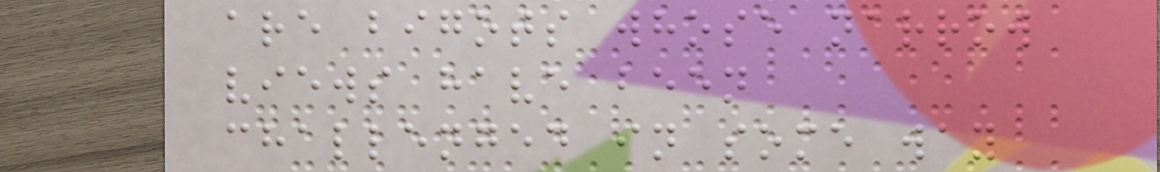are bigots whose narrow
views have been
challenged in some way
